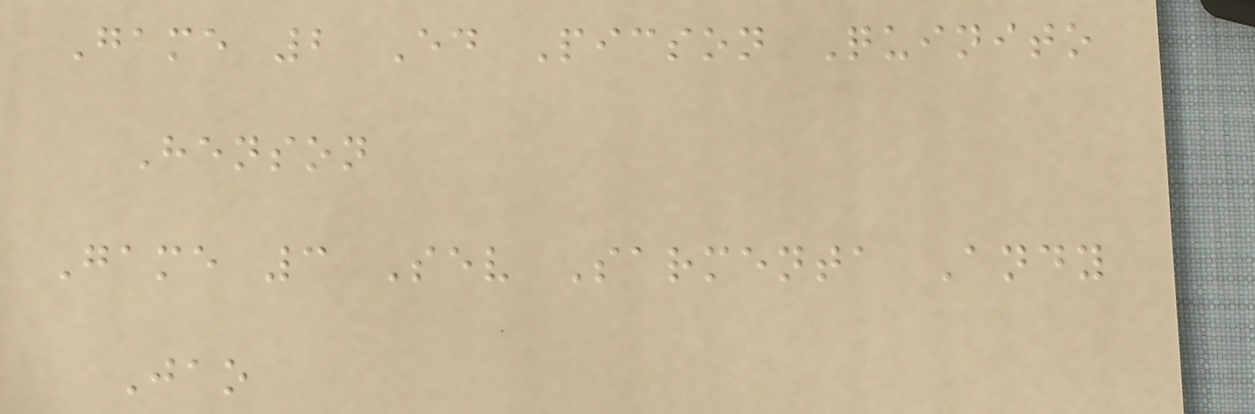Game 2 Ed Picson Quinito
Henson
Game 3 Sev Sarmenta Andy
Jao
